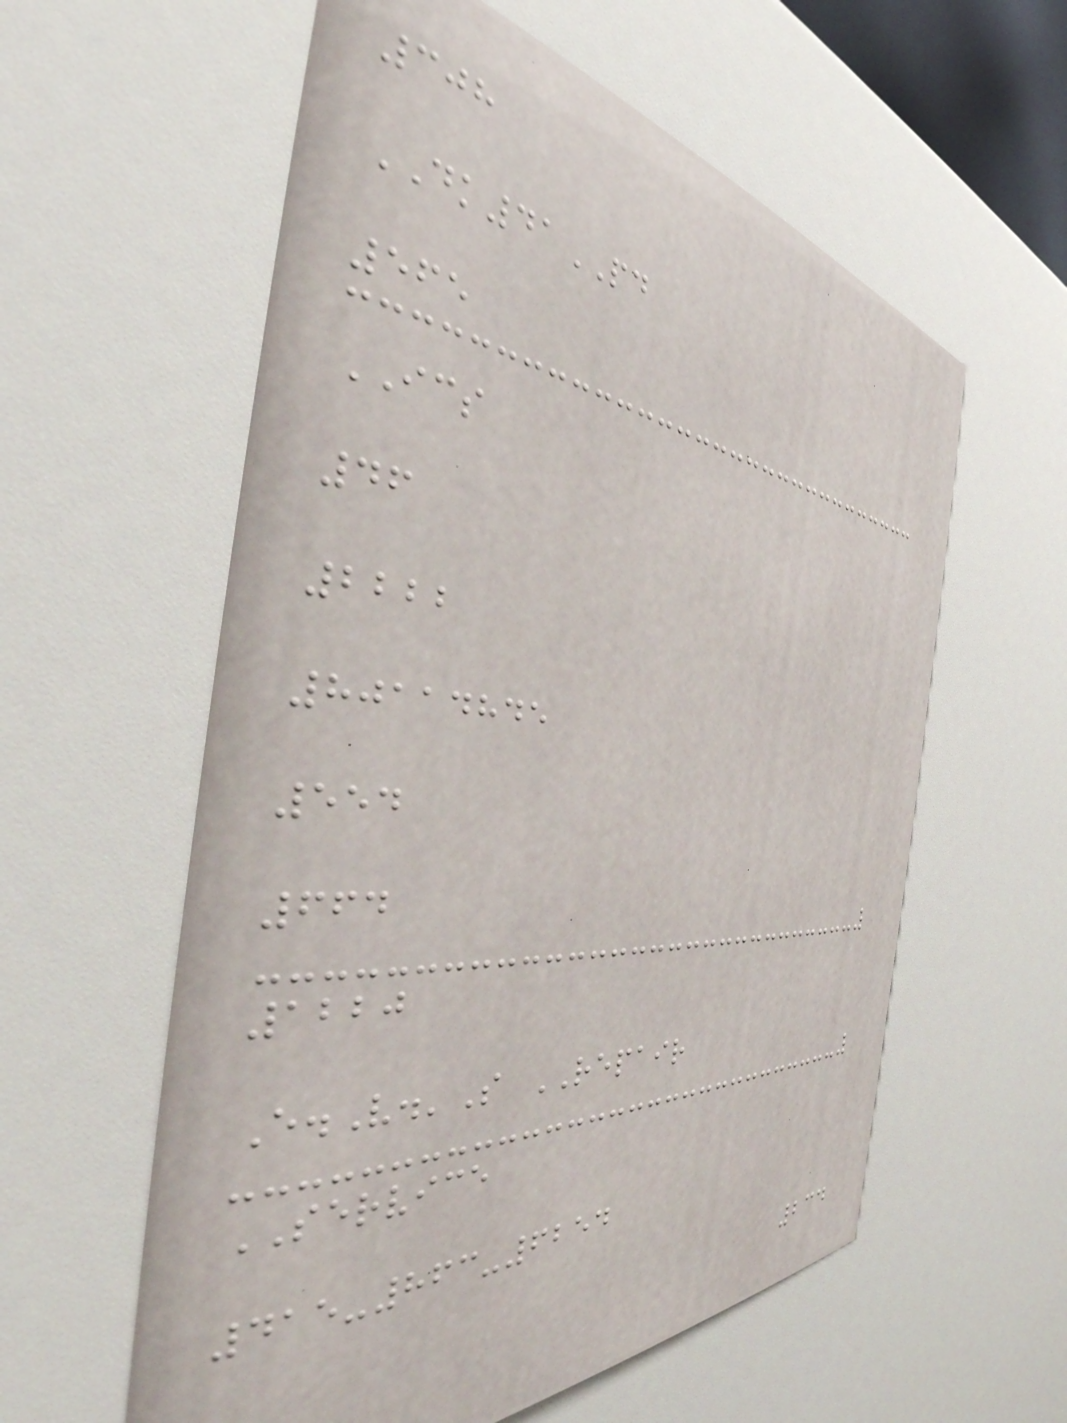308
DK41PD
565
ICS
46
2222
80114845
554
664
1220
E.V.'S REPAIR
SERVICE
415-863-6254
234
